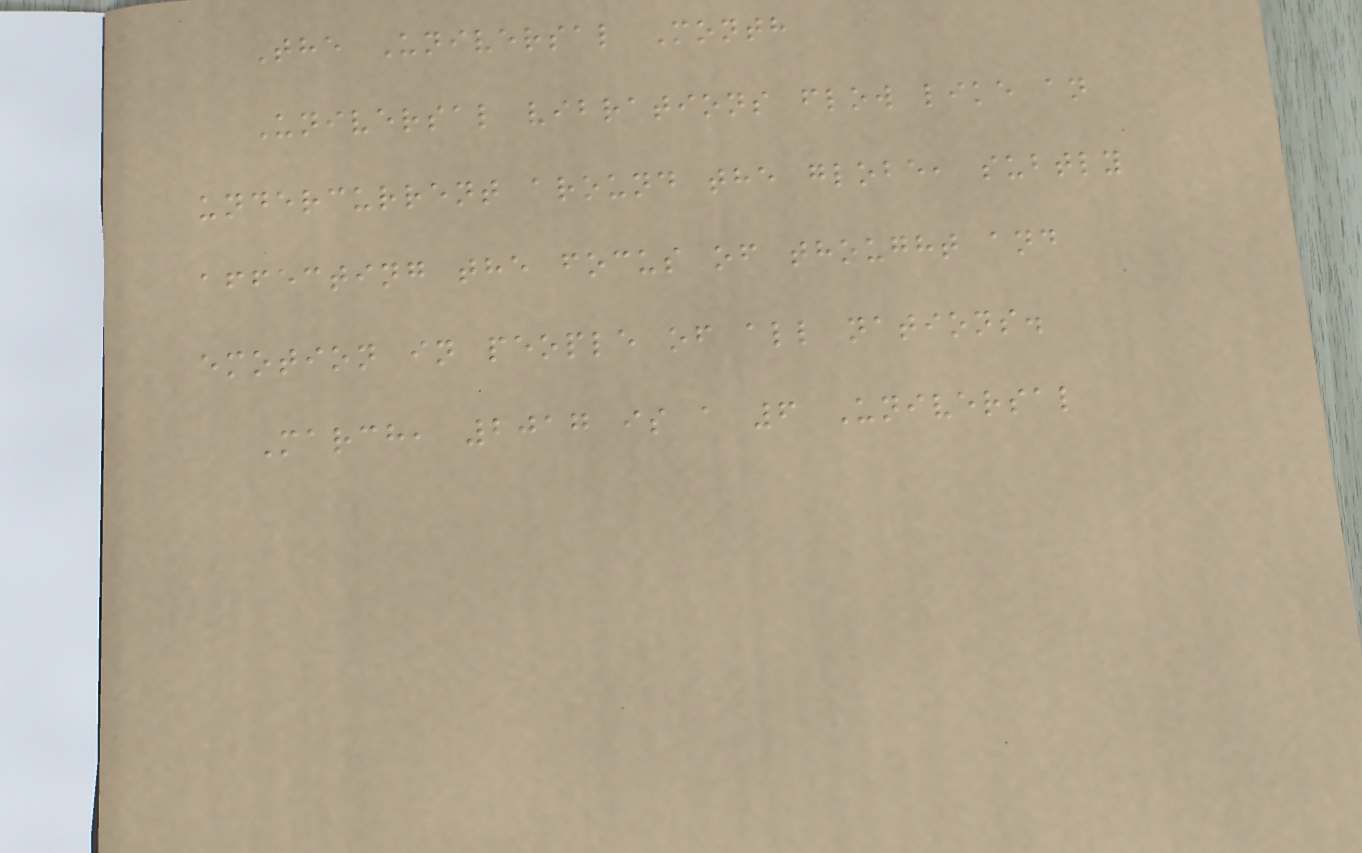The Universal Month
Universal vibrations flow like an
undercurrent around the globe, subtly
affecting the focus of thought and
emotion in people of all nations.
March, 2017 is a 6 Universal
